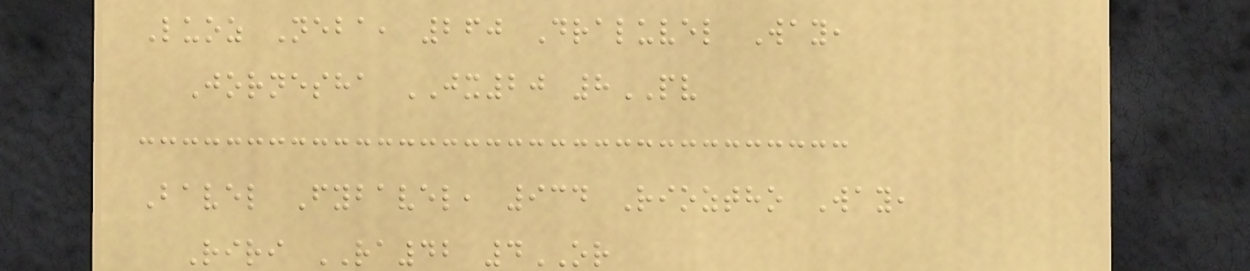Luoz Neba, 260 Draluvel Way,
Jornesha JX20 8PV
Bavel Fybavel, 934 Rioztho Way,
Riri RA42 4OR
